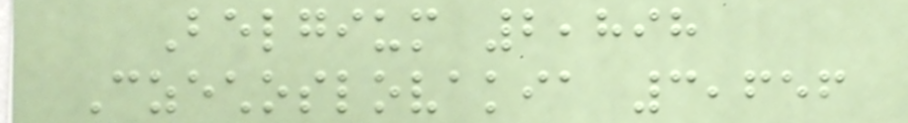Belgium 2,898
Czechoslovakia 3,656
